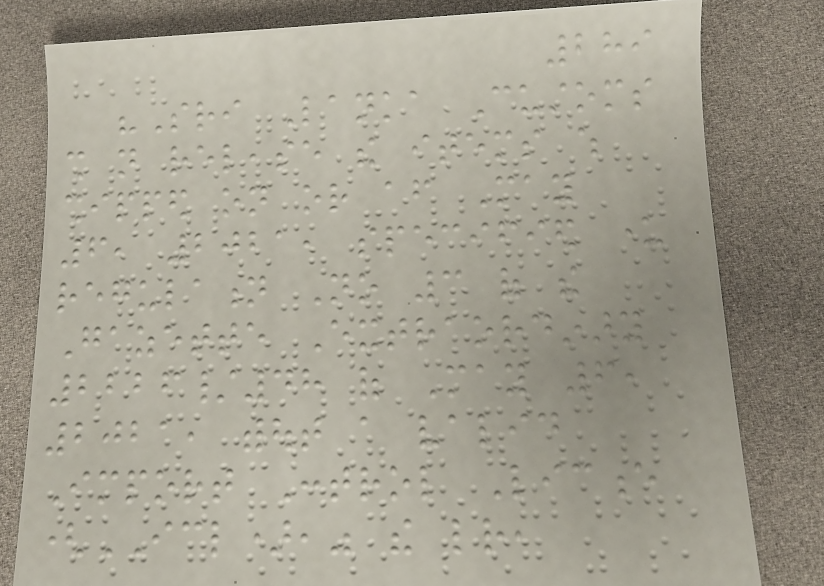289
"Sri Lanka Customs
shall not release the items which
shipped on or after May
6, 2021, specified under
regulation No 3 of the
Gazette Extraordinary
2226/48 of May 6,
2021, without a valid
Import Control Licence
(ICL)," the letter,
